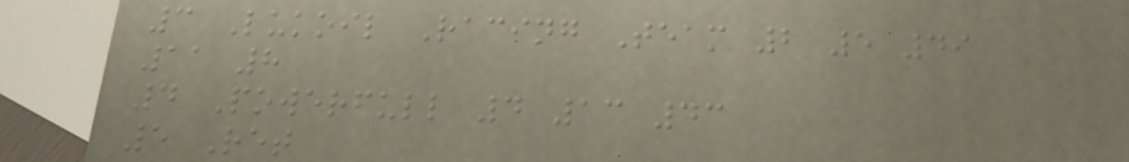3 Lukoil Racing Team 2 5 49
11 8
4 Powerfull 4 13 43
5 Ret
